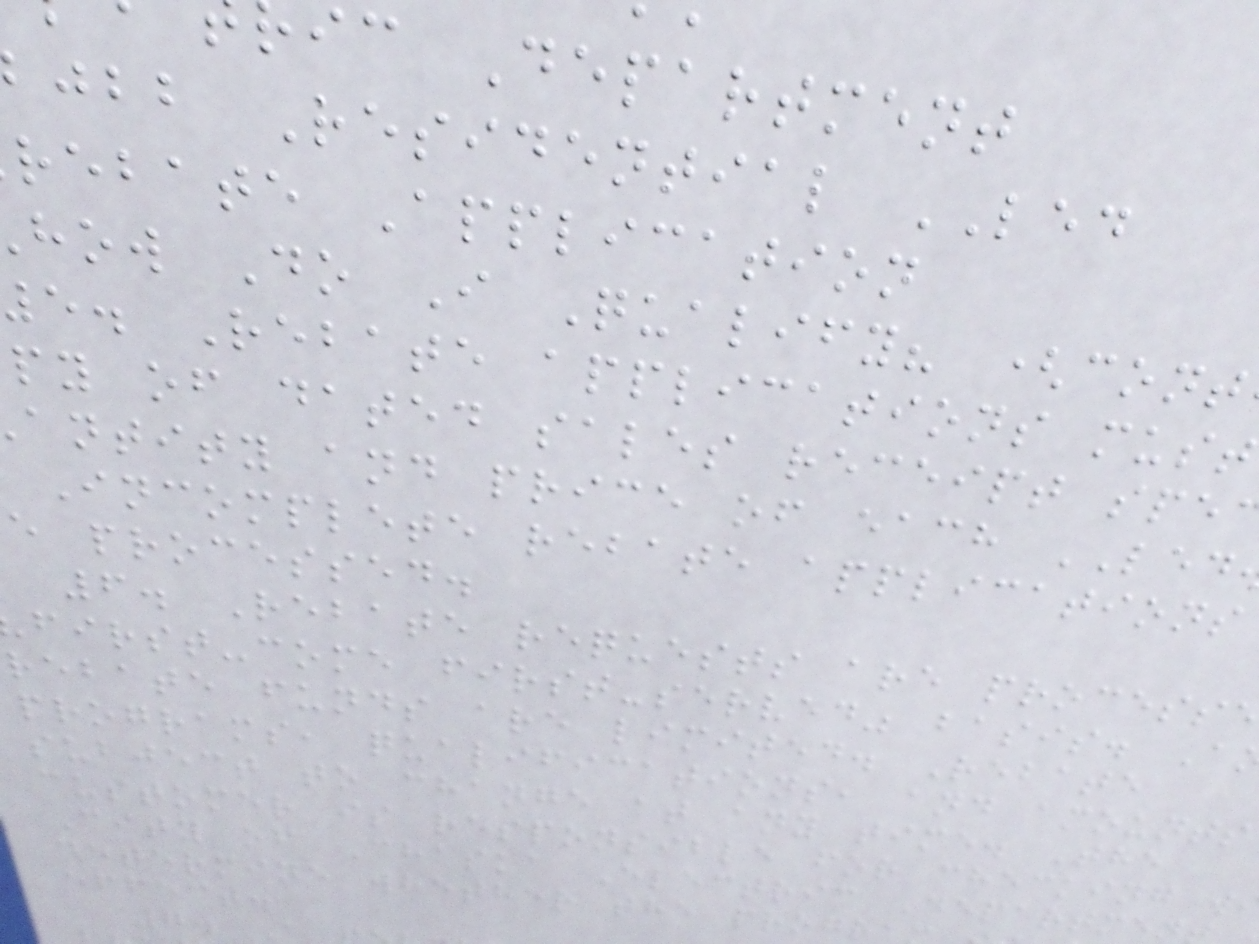ic Department
jbb Residential LED
rebate Application
how Do I Qualify? (cont
e. Rebate applications must
py of dated sales receipt spe
antity and price of each LED
Incomplete rebate applications
e processed.
6. Rebate requests are process
first-come first-served" basis. A
rebate funds are limited. Rebate
programs, qualifications, and amounts
subject to change at any time. The
customer is responsible for checking w
City of Chaska Electric Departmen
determine whether the progr
effect.
